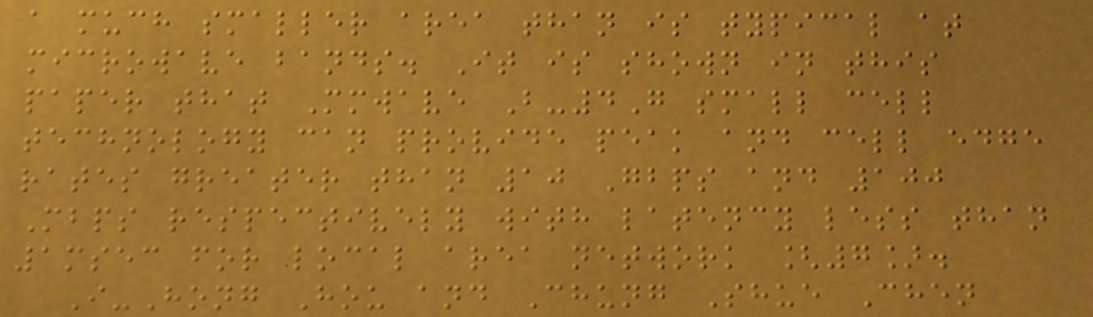a much smaller area than is typical at
microwave bands. It is shown in this
paper that Mmwave B-4G small cell
technology can provide peak and cell edge
rates greater than 10 Gbps and 100
Mbps respectively with latency less than
1msec for local area network [7].
I-Hong Hou and Chung Shue Chen
